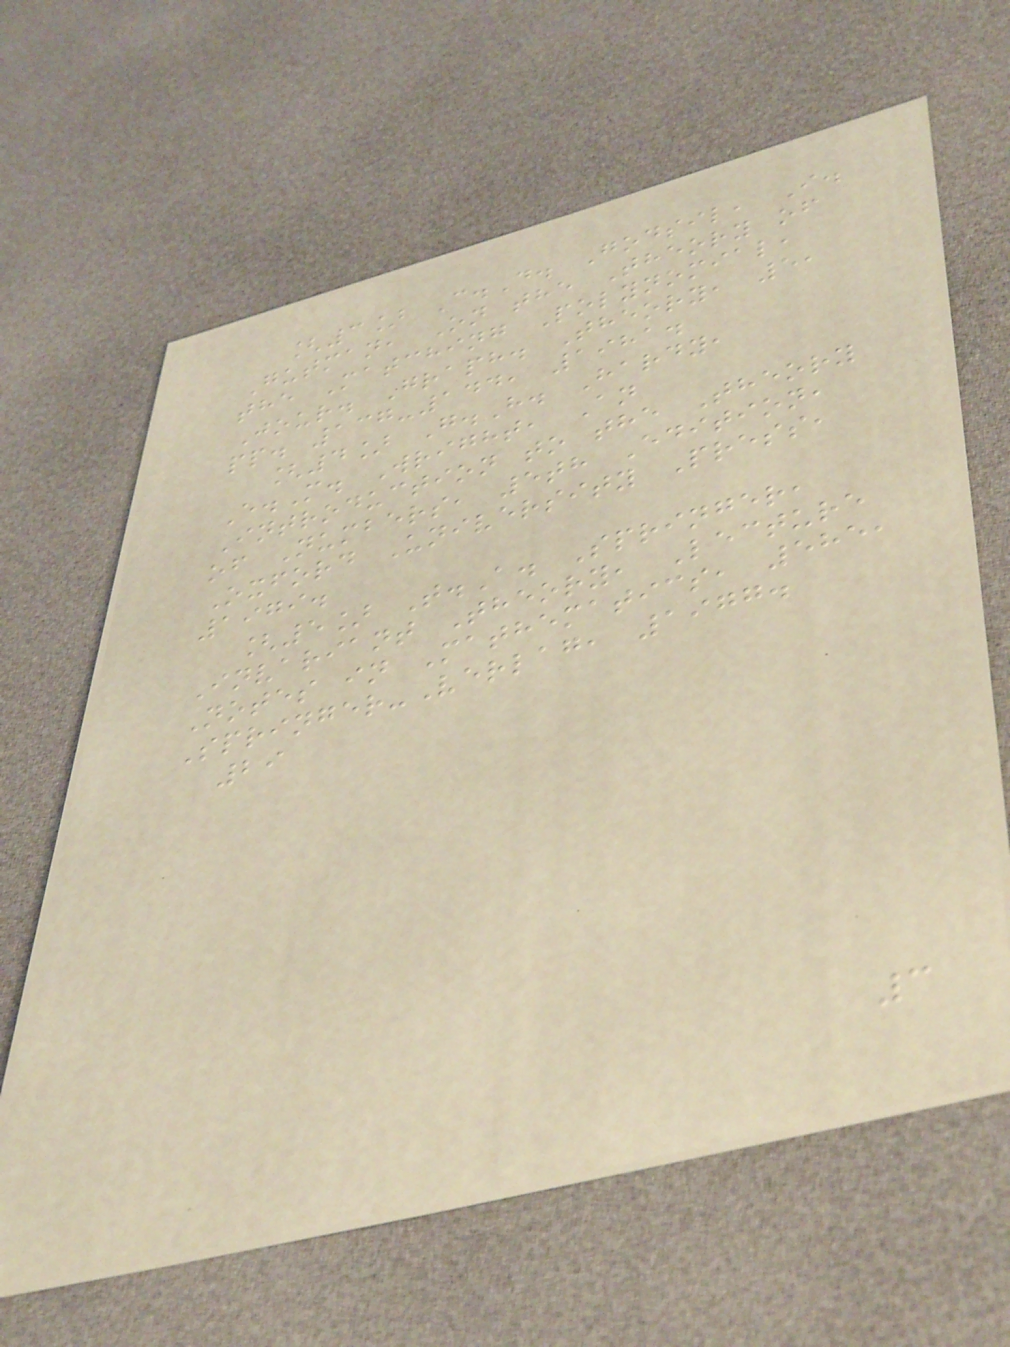[3] C.D. Godsil, I.
Gutman, On the Theory of
the Matching Polynomial,
Jour. Graph. Theory, 5,
pp. 137-144, 1981.
[4] G.H. Hardy,
E.M. Wright, An
Introduction to the Theory
of Numbers, 5th Edition,
Oxford University Press,
1979.
[5] T.A. Springer,
Invariant Theory, Lecture
Notes in Mathematics, 585,
Springer-Verlag, 1977.
29
3
